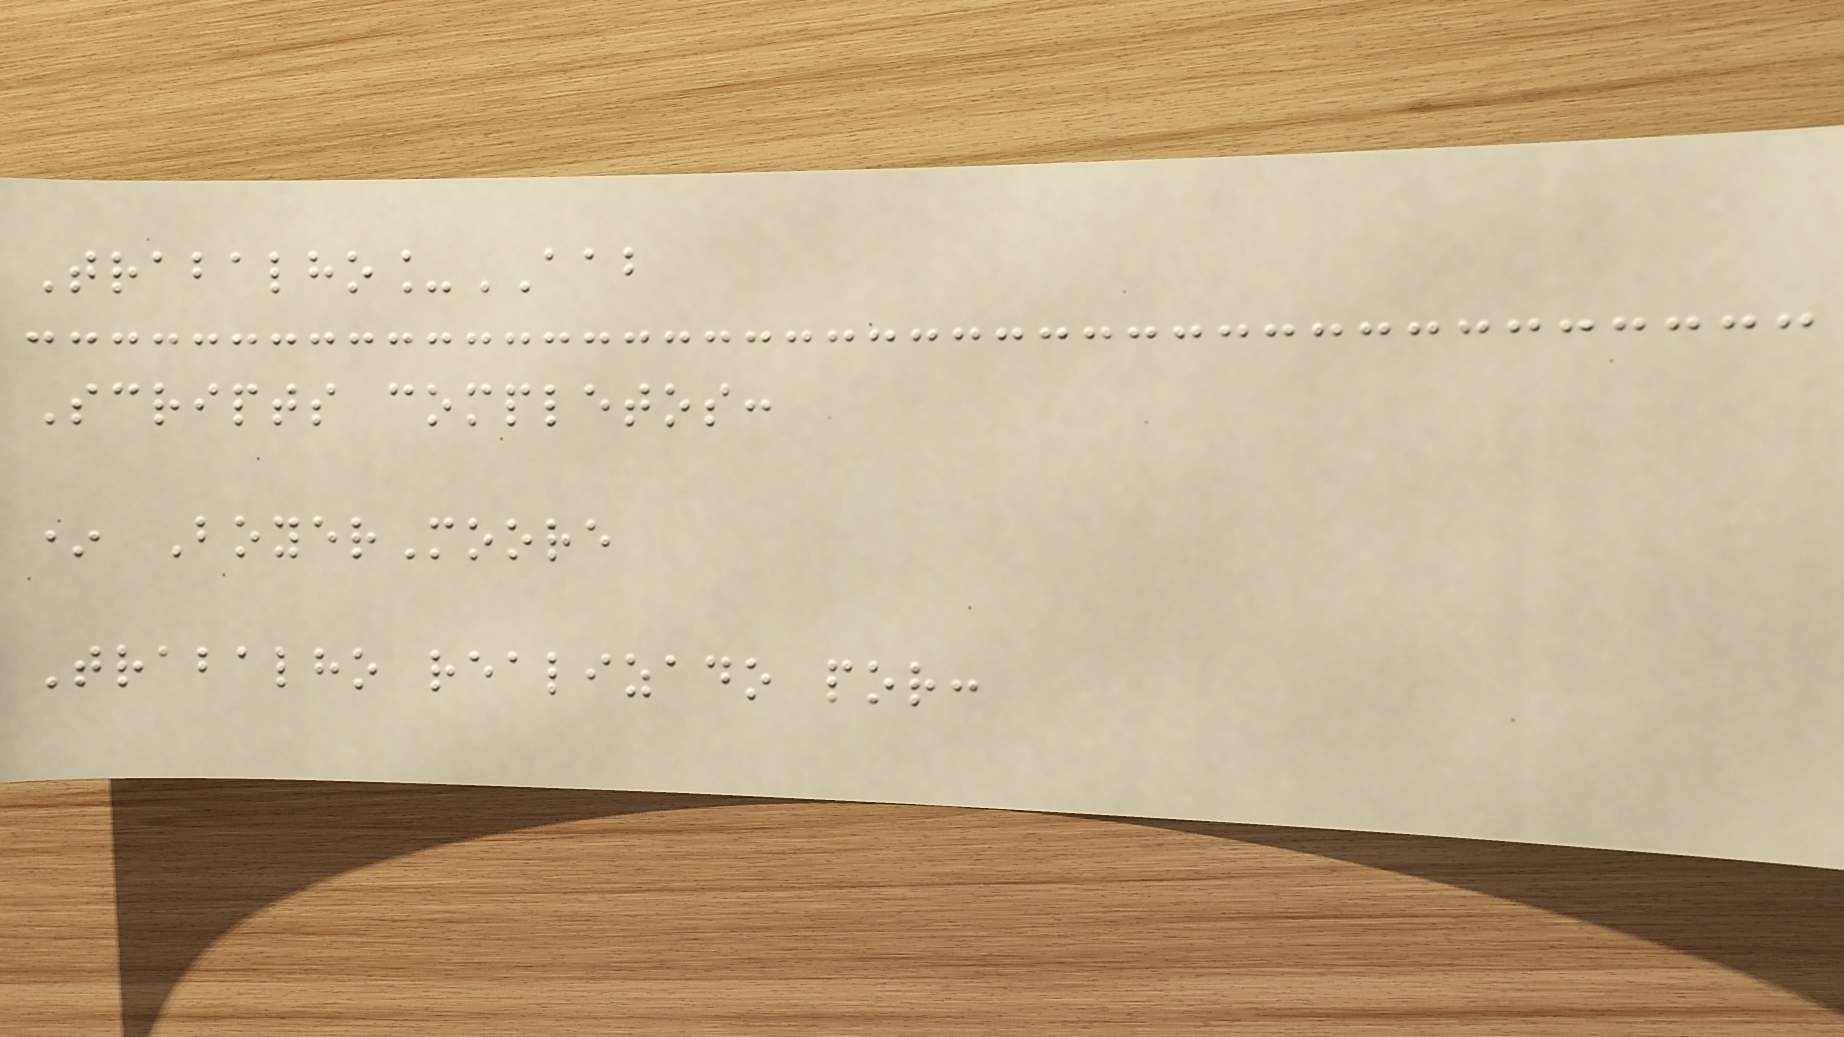Trabalho_AAB
Scripts completos:
* BoyerMoore
Trabalho realizado por:
